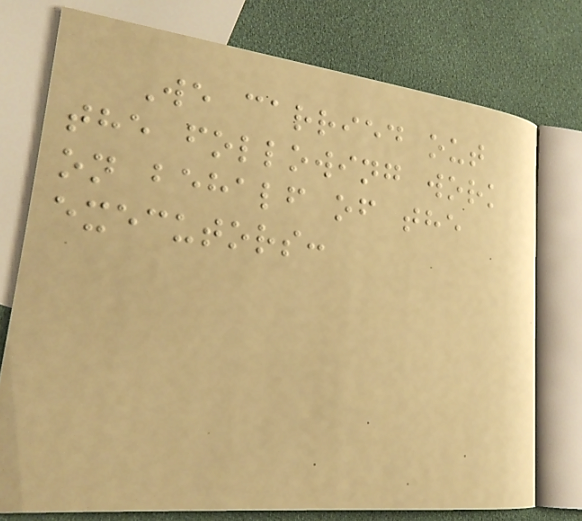We carried out
the following work
on behalf of the
executors:
